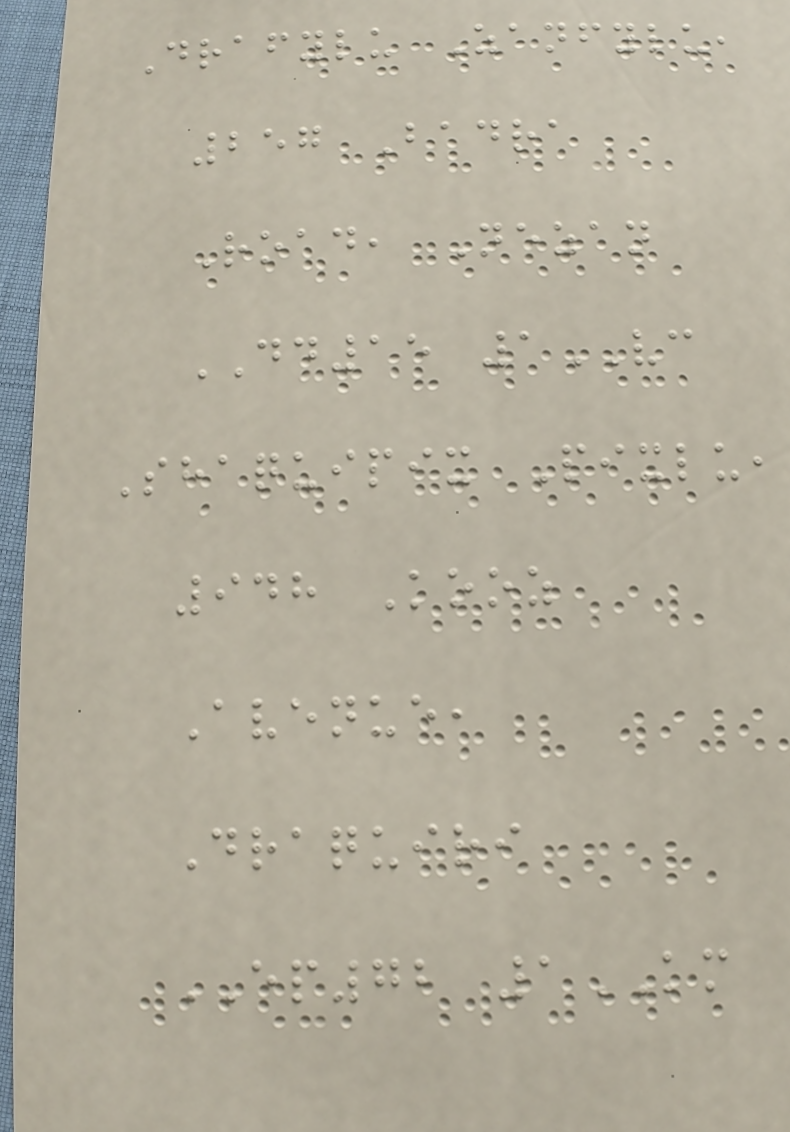Drafylu Zanfylu,
257 Badra
Road, Nezan
DD15 1VC
Shaquipix Pixlu,
948 Kooz
Avenue,
Draquiri
EP72 1KM
